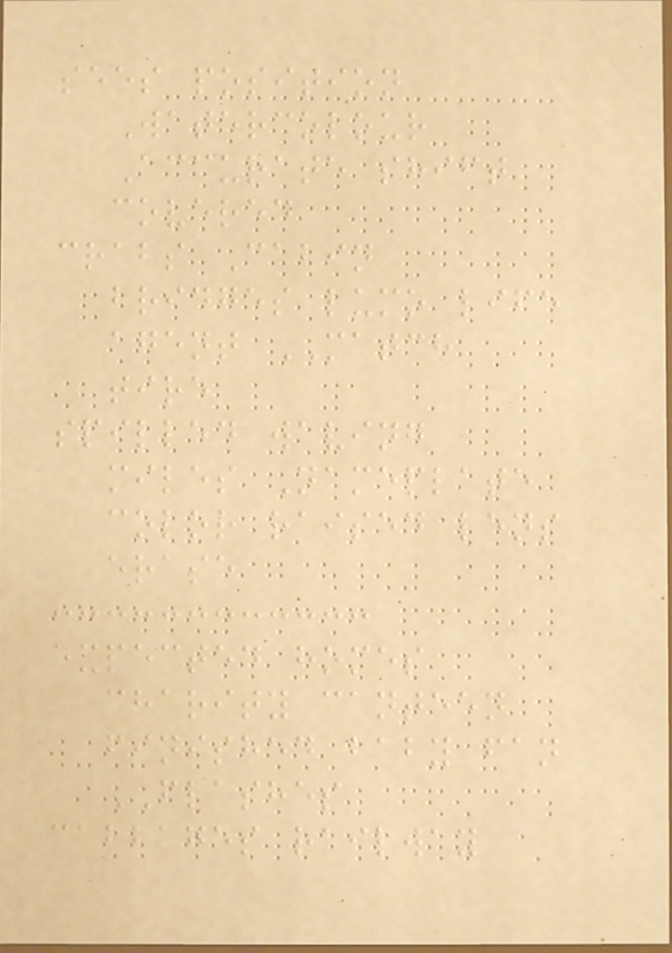sees position
Watercolour
Accurate shift
covered
crabs Cabin
bridges lumo life
agent MATCH
tire
spilled waving
miles Nameplate
color raised lens
erase
expected homes
charity canteen
finished baby fan
FLASHES
cabbages railway
